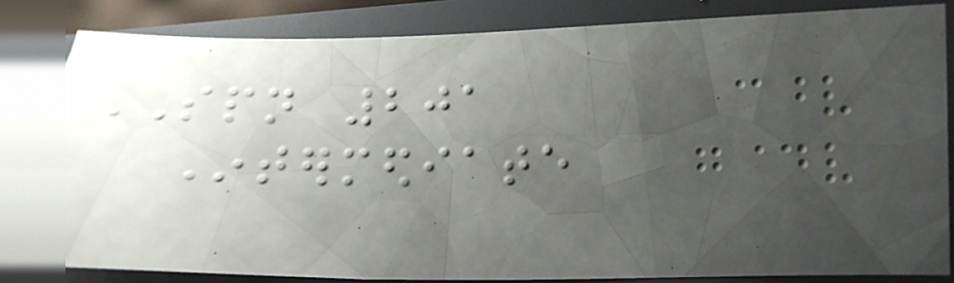SPN 201
Intermediate
